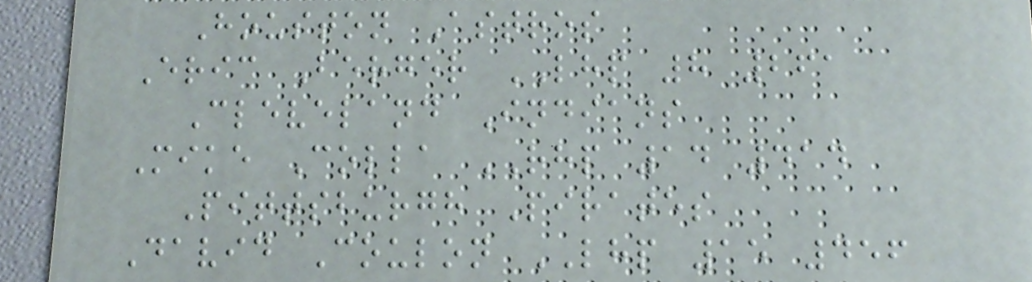Houston Astros
Eric Berger LHP 8 261
Cleveland Indians
Mike Colla RHP 14 414
Pittsburgh Pirates
David Coulon LHP 15 456
